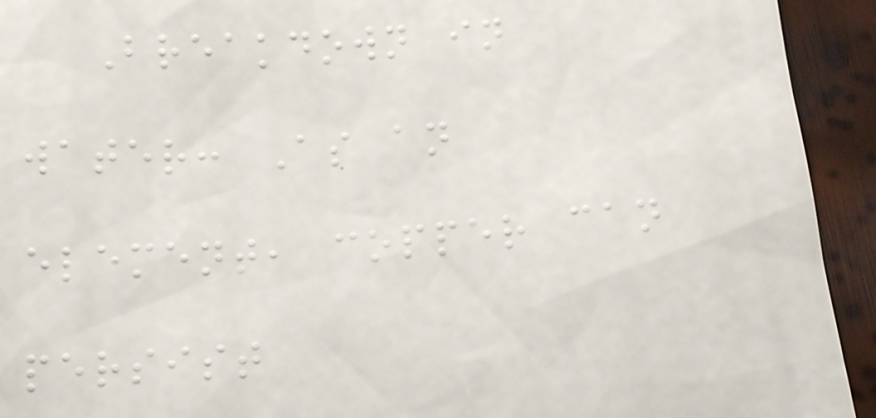Breakdown in
water: As an
element, copper can
persist
